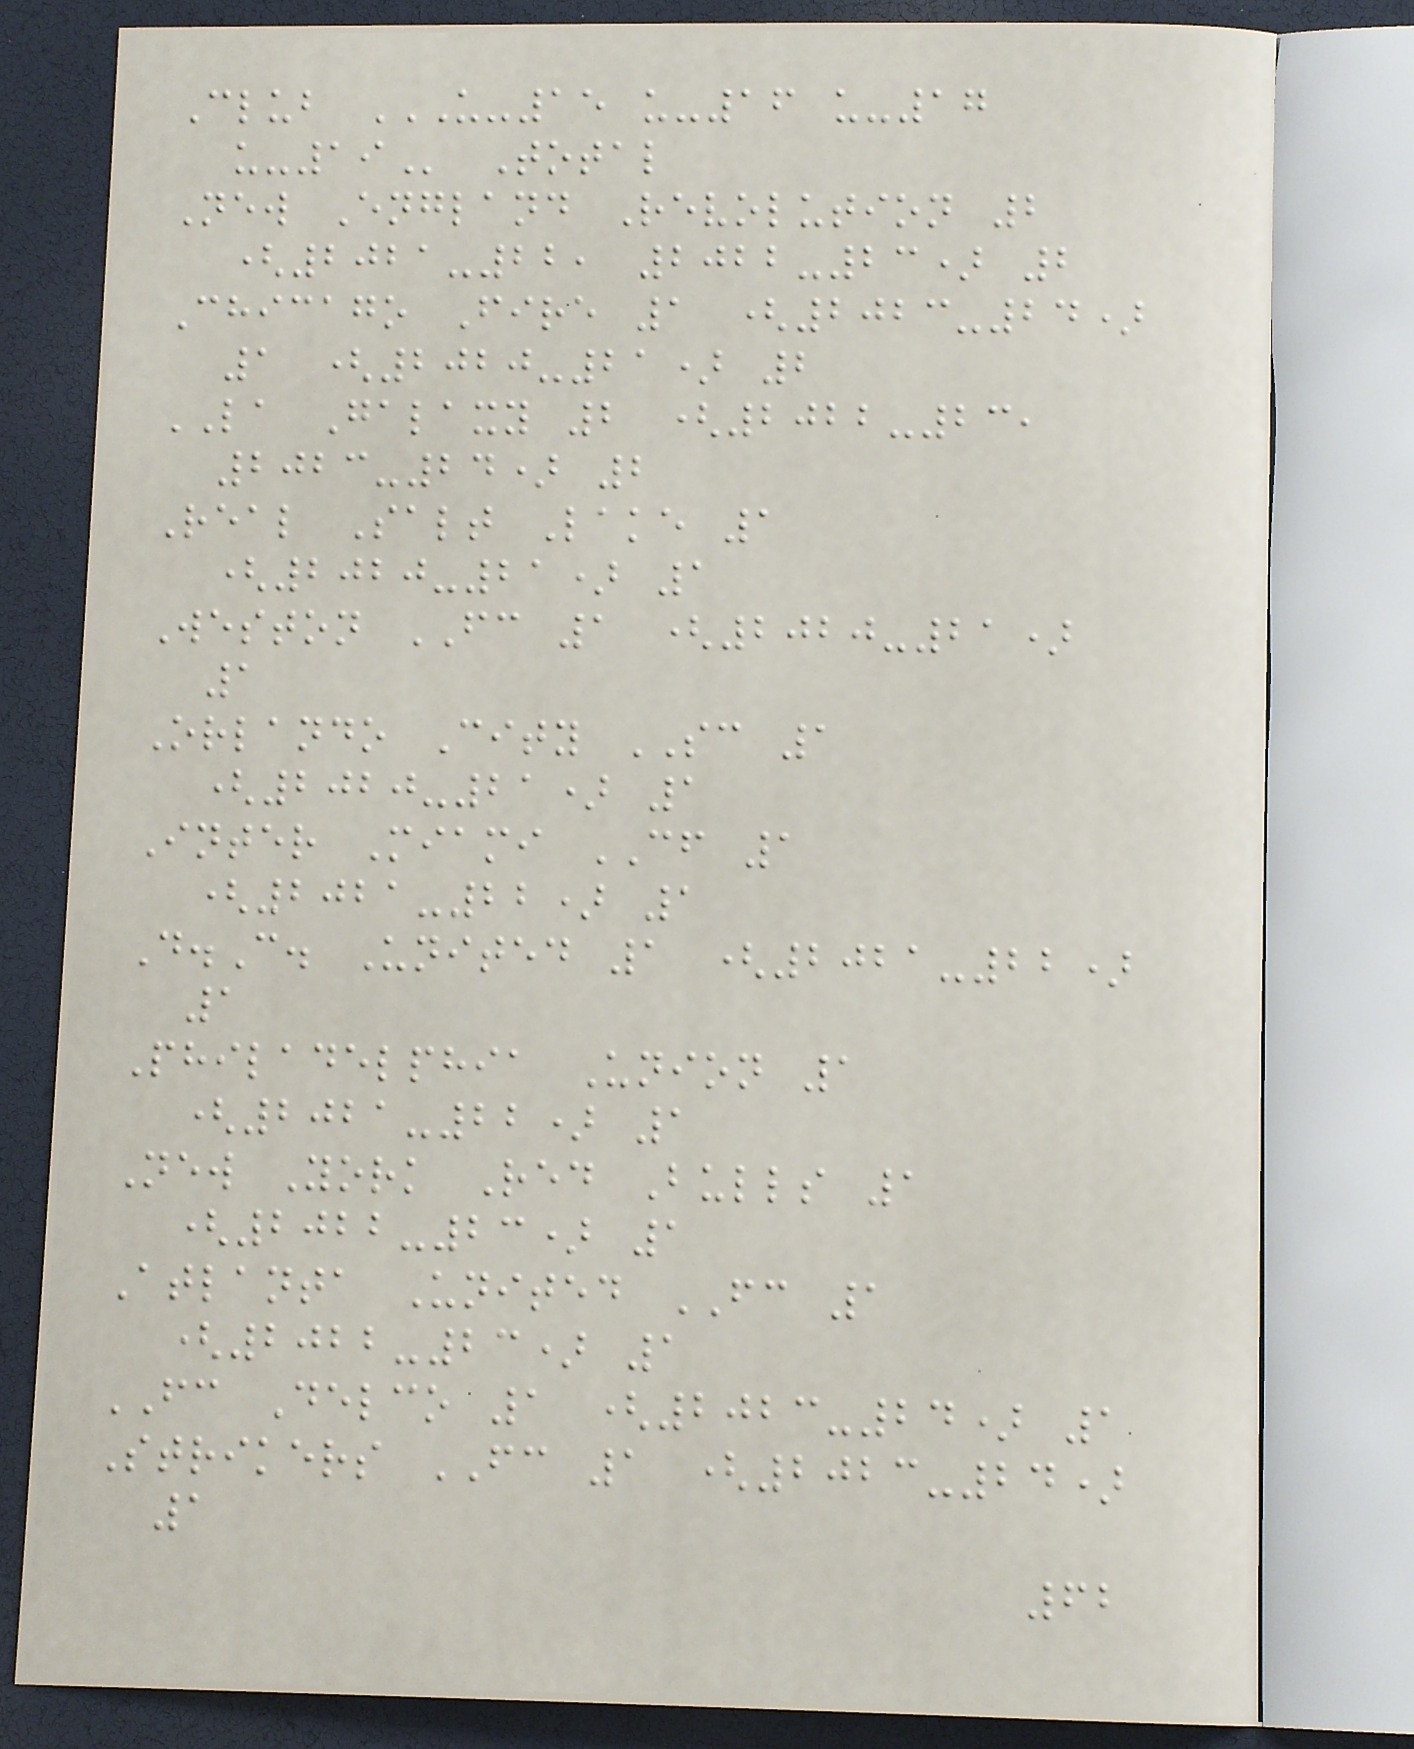Club U-15 U-16 U-17
U-19 Total
New England Revolution 2
(2021-22, 2022-23) 2
Chicago Fire 1 (2023-24)
1 (2020-21) 2
LA Galaxy 2 (2022-23,
2023-24) 2
Real Salt Lake 1
(2020-21) 1
Weston FC 1 (2020-21)
1
Orlando City SC 1
(2020-21) 1
Inter Miami CF 1
(2021-22) 1
D.C. United 1 (2021-22)
1
Philadelphia Union 1
(2021-22) 1
New York Red Bulls 1
(2022-23) 1
Atlanta United FC 1
(2022-23) 1
FC Delco 1 (2023-24) 1
Strikers FC 1 (2023-24)
1
62
